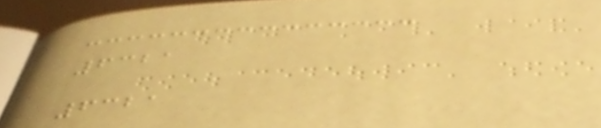6321
6321
